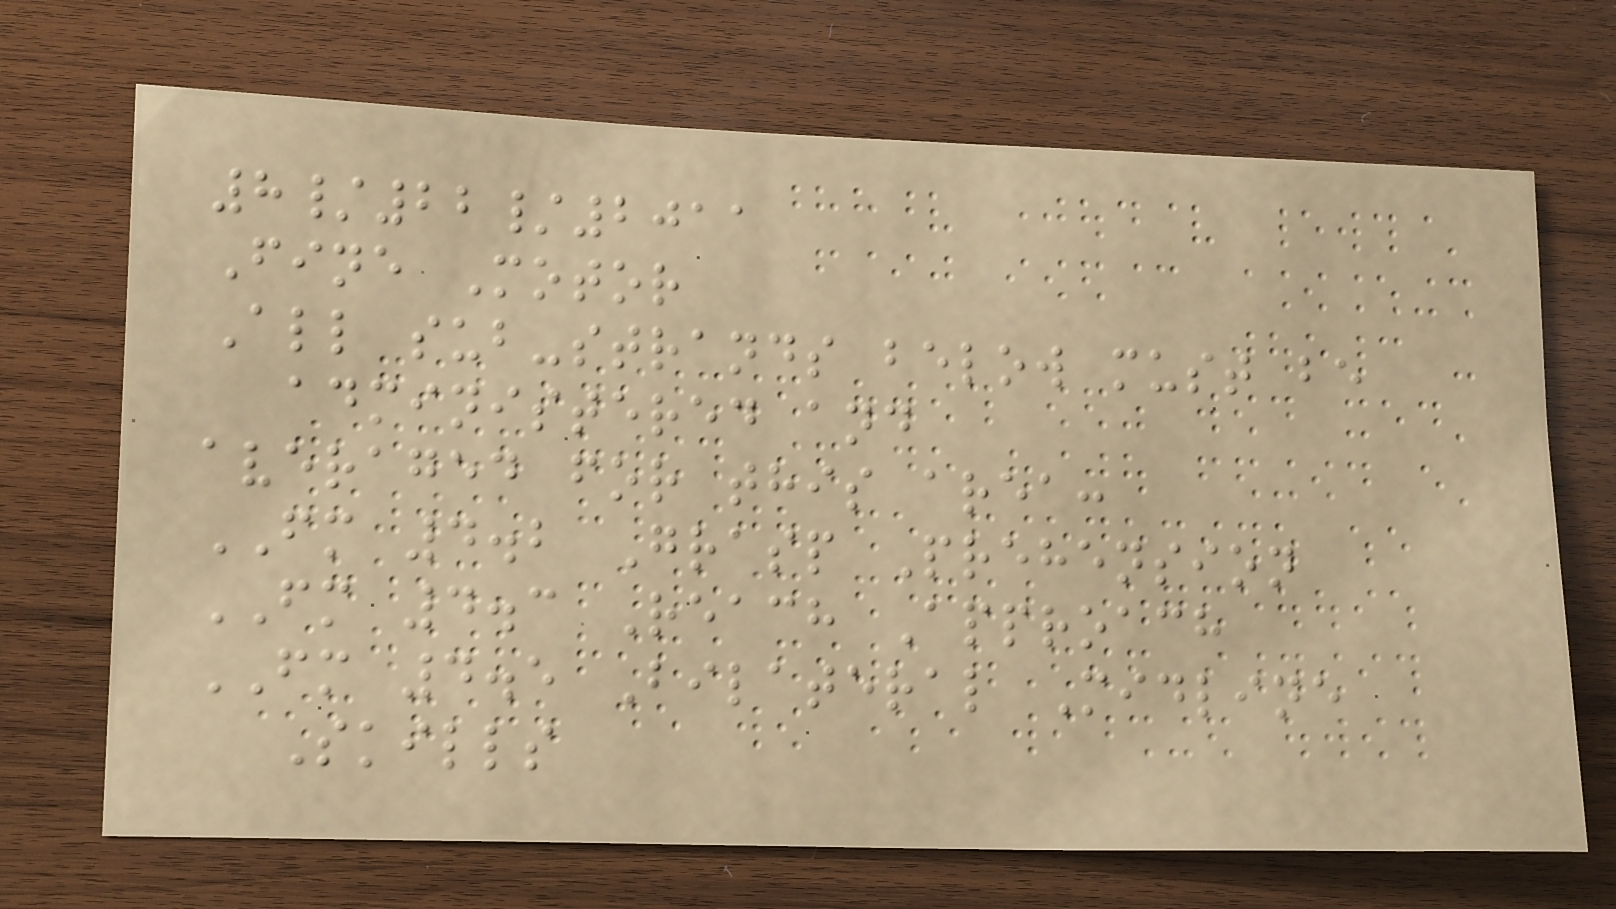8/22/2011
Fine Motor
All sub-strands below must be
administered and
averaged for this area:
FM 4.2 Grasp Prehension
FM 4.3 Reach Approach
FM 4.5 Bilateral Midline
Skills
